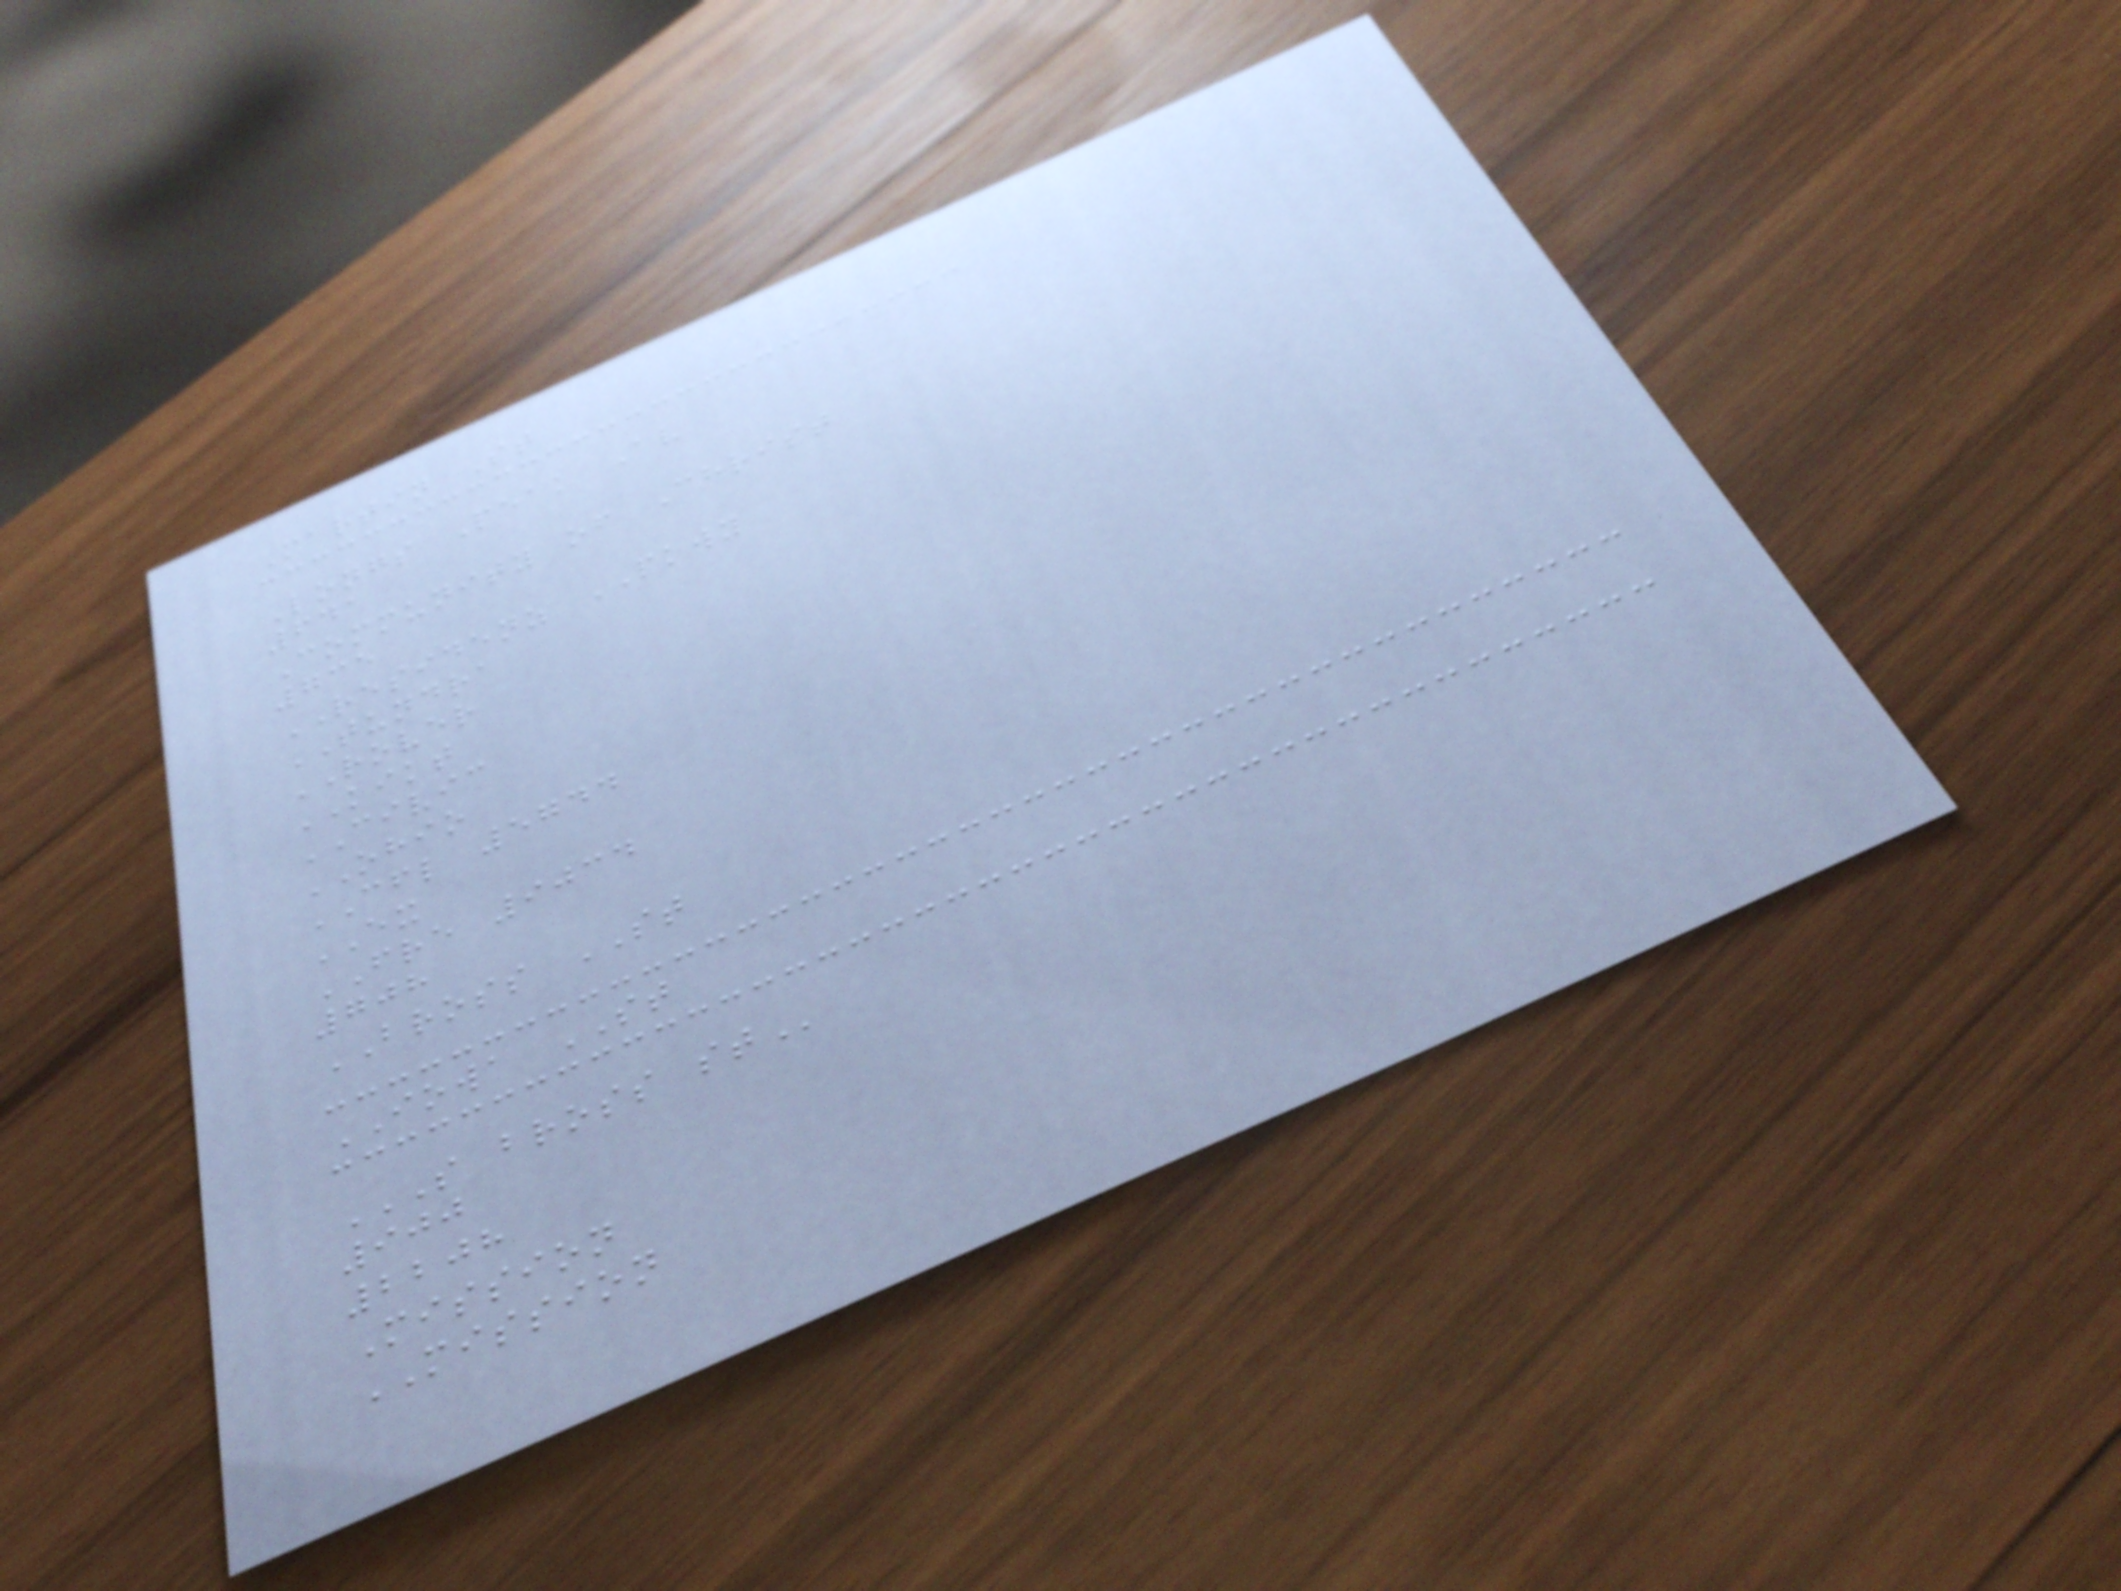Martin St
Longs Peak Av
641
Community of Christ
735
RESIDENZ PKWY
TUNDRA
ROVER
KIKT
CIVIC
OHIO
CFL 5744
EX
FRE 9034
708
BROSS ST
IOWA ST
S BROSS ST
900
2208
Mission
MISSION
